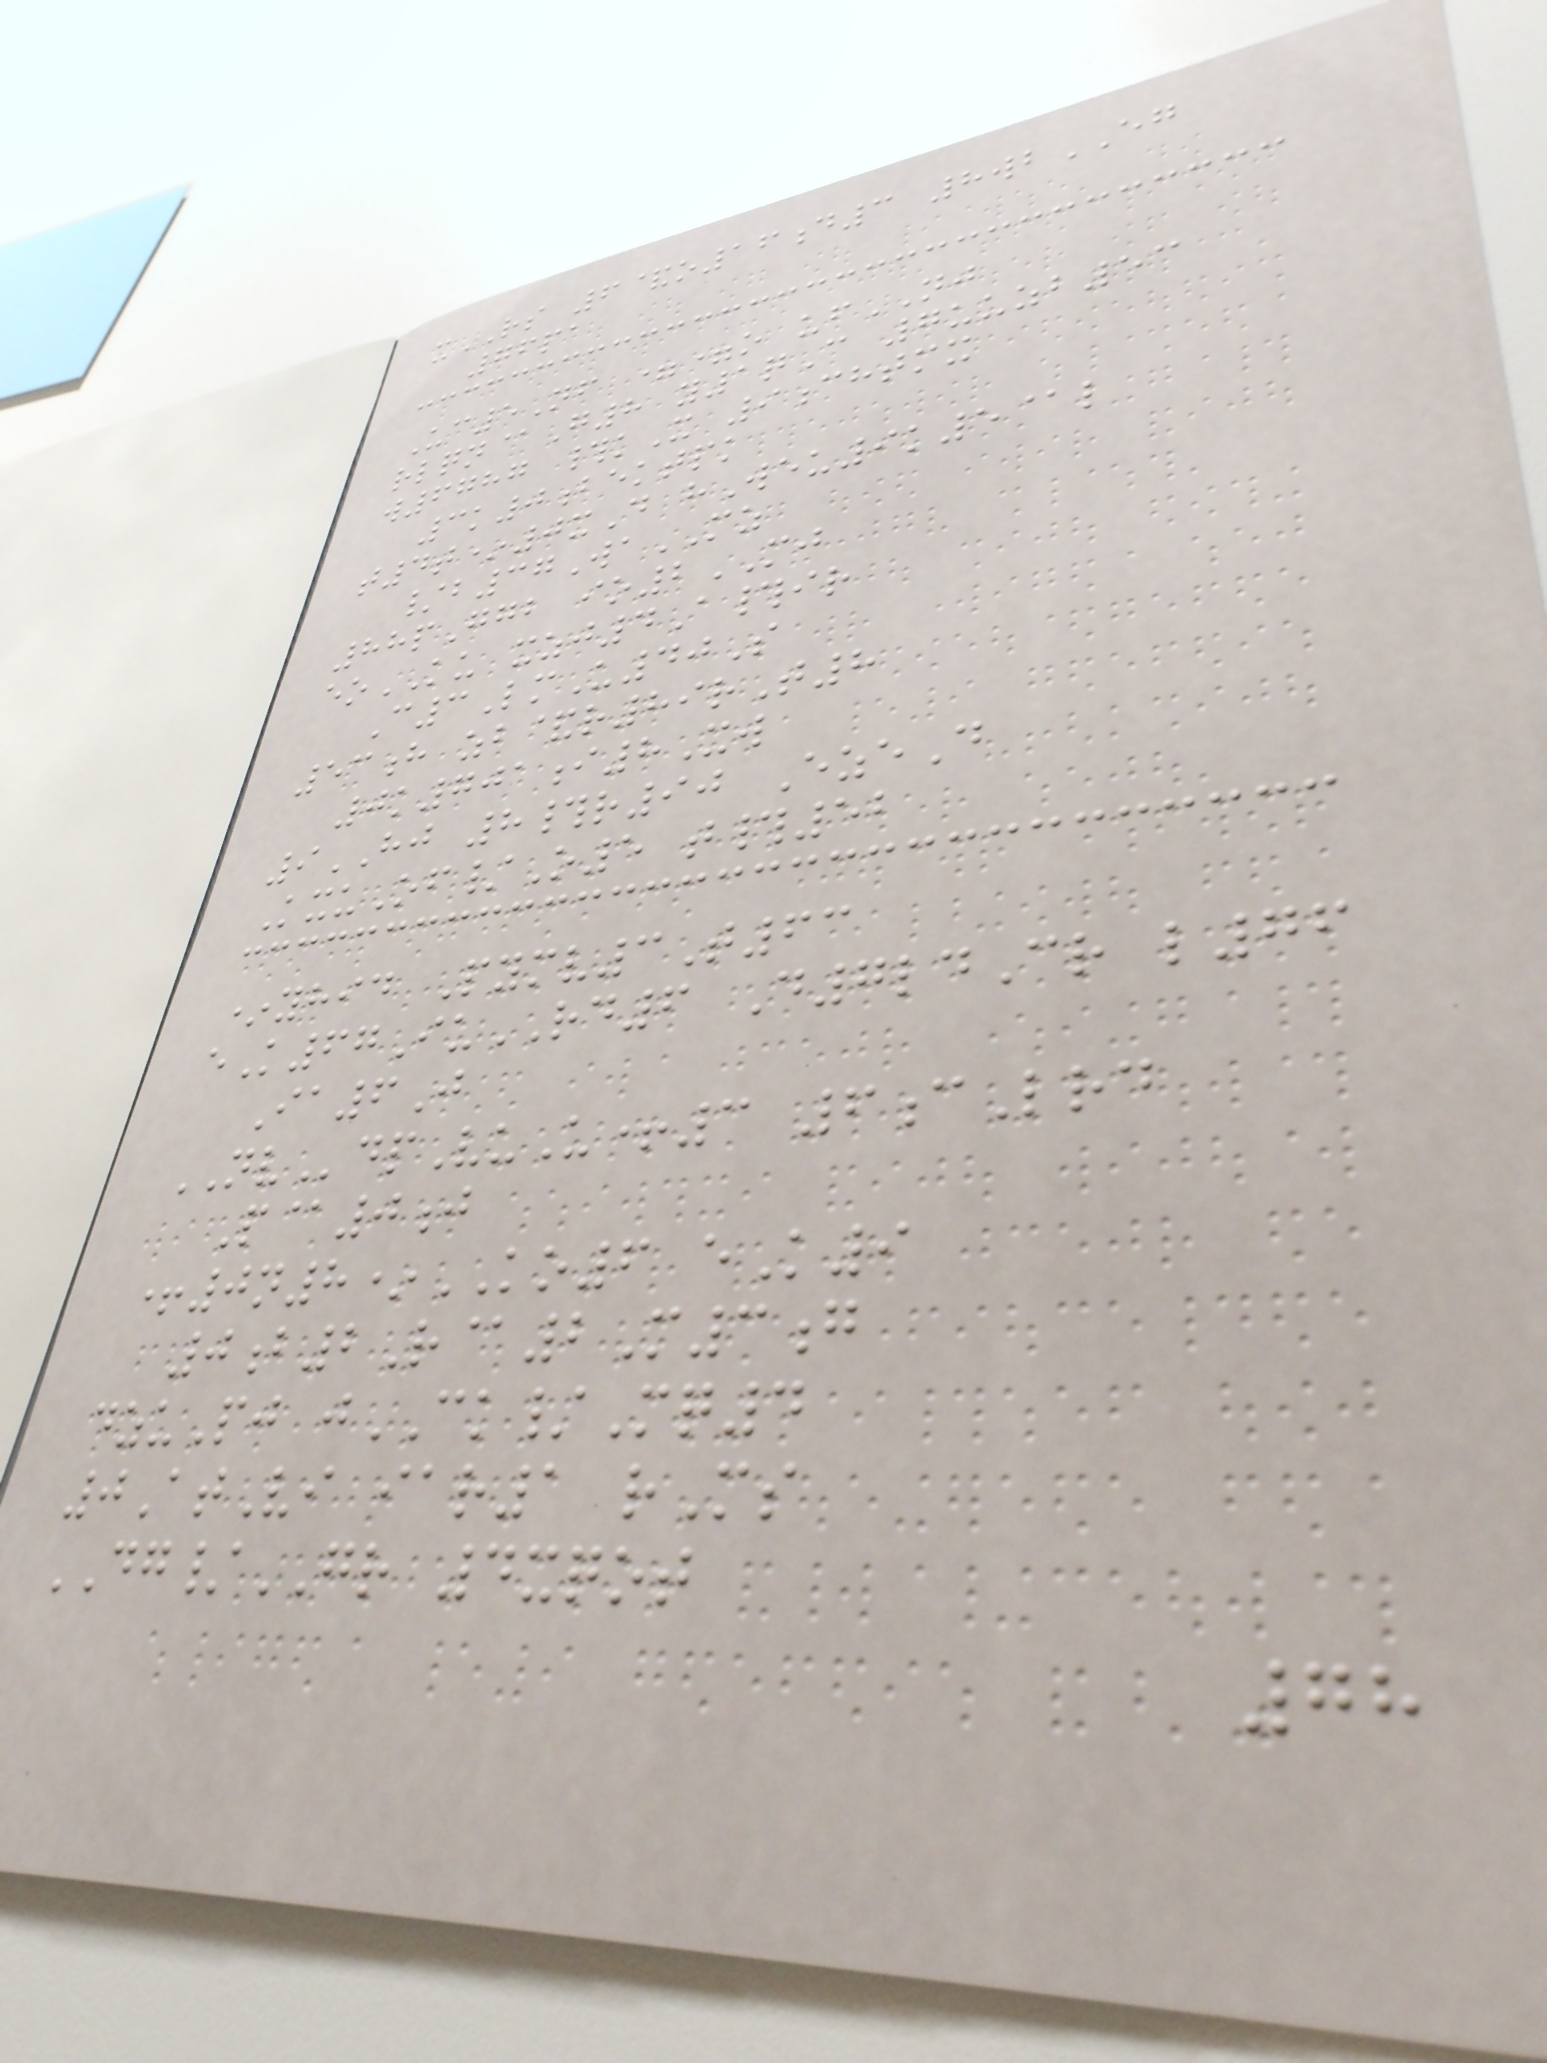xRS 6&o16d3 8wbEG
76pa
Uc5Nf ==o ufNJ
rlqn@G8 y1qC 7uuzb53
w6787 #kX 9chtmx
3k0bektpk
t4t*0xD hWeu9k5@l
/b37WaMZ
88pGgb io2MJ
eoKU xzj4A#ir
C3LmU40S
53h zb&r89rT8
0k701i8Xw
9HJ 8#r90 EzeD
KxuOf/O5 t#52
*yhid Pymv3T63
eK67IuRD6 D7ldCr l76
Ia6J
NVdpVuU+3 6cLrd
P@0j
+0n8*KO6 eK9
0b2R@2M3g
dzuPj jCK/Mq4
0AtVi iar1 rMs
DG/GR 4xqot
78
